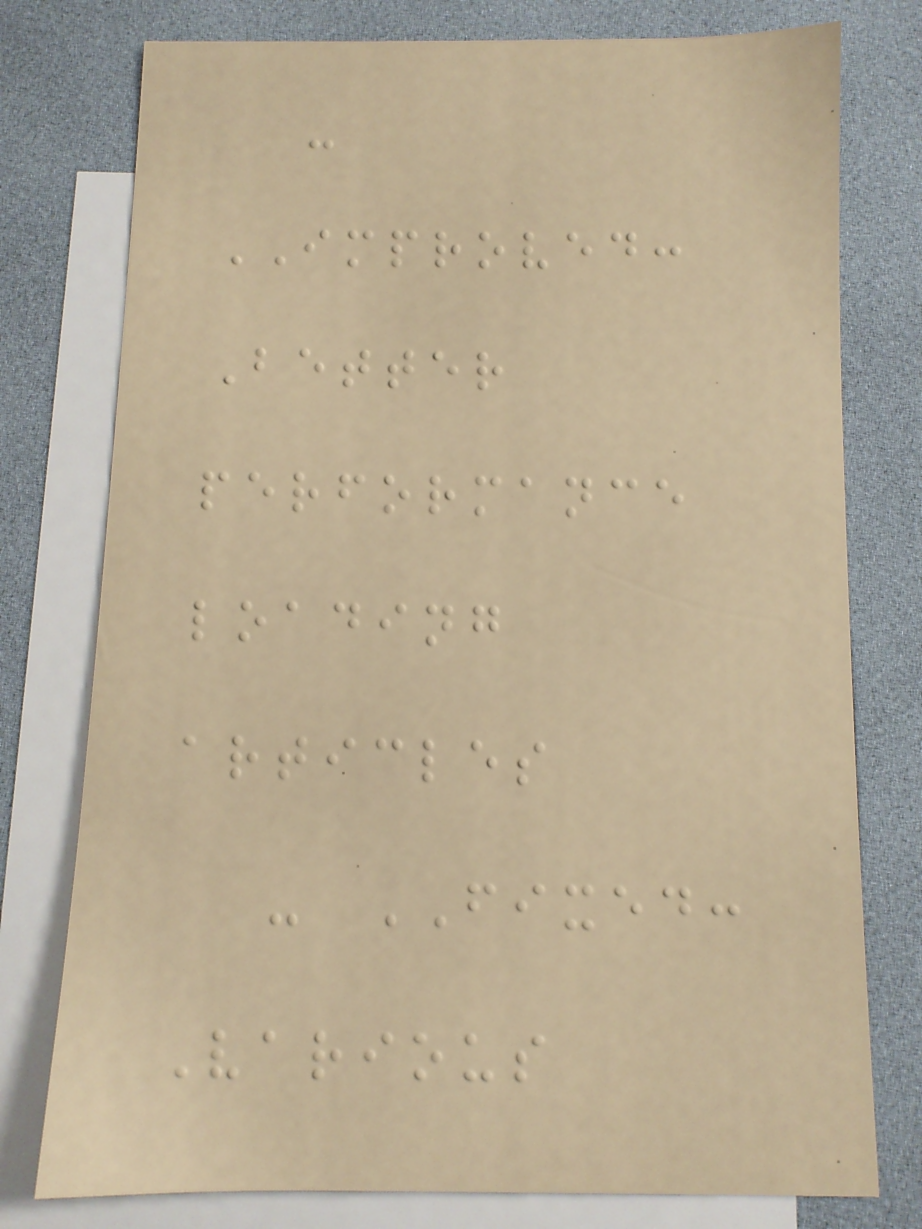-
IMPROVED:
Better
performance
loading
articles
- FIXED:
Various
